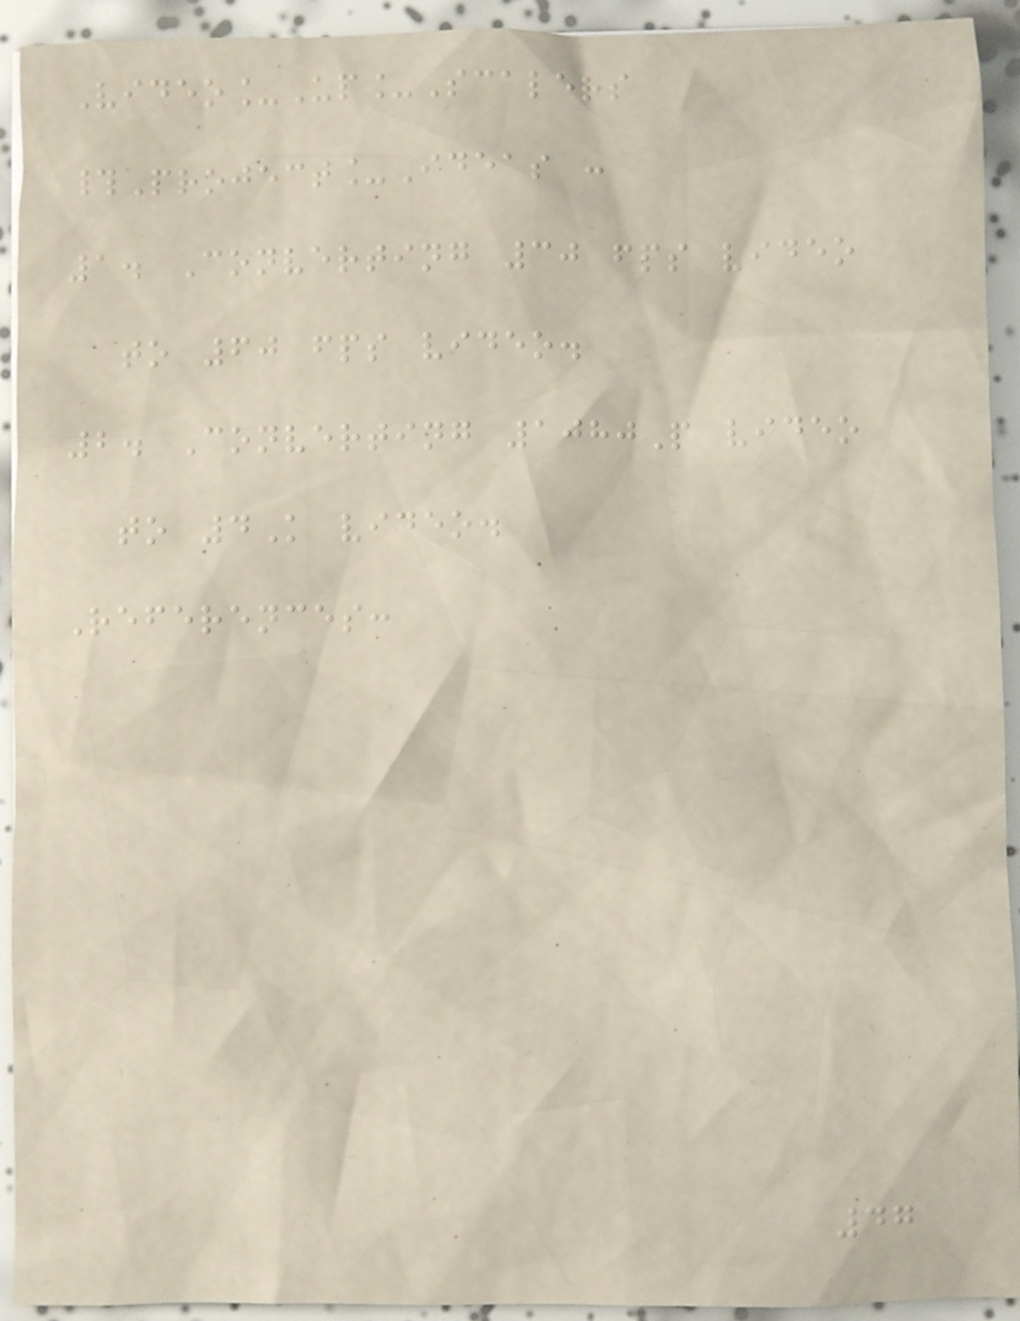Video_Up_Scalers
#Project_Ideas :
1. Converting 30 fps video
to 60 fps video.
2. Converting 1080P video
to 4K video.
References:
47
